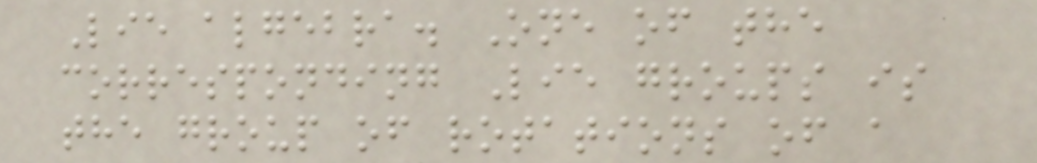Lie algebra. One of the
corresponding Lie groups is
the group of rotations of a
